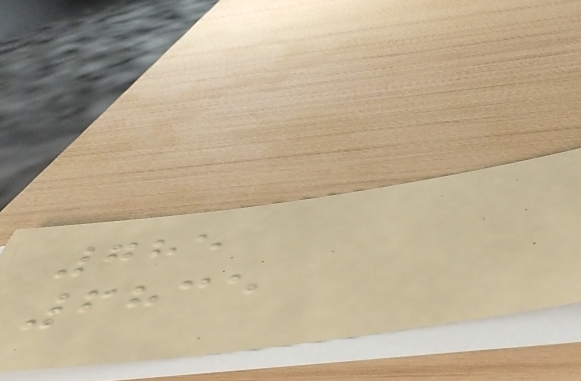785
6835
